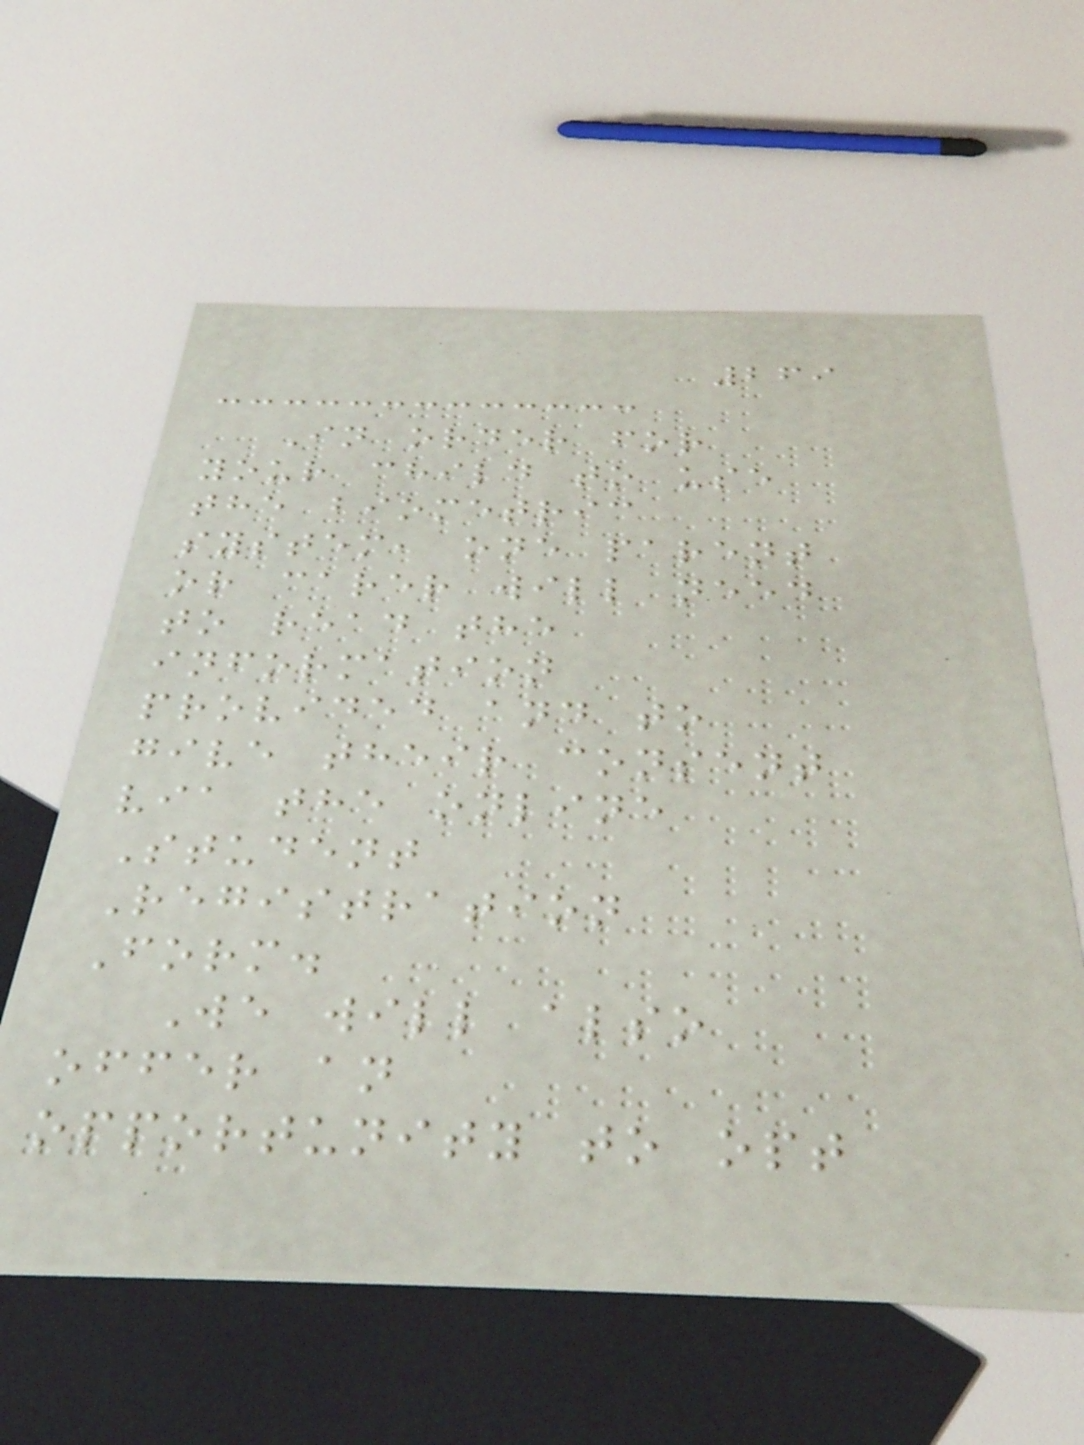269
In order for
your child to use
the biometric
system, one parent
or carer will need
to read the
information
provided and to
give their consent
via the online
Student
Registration
Form.
We will also
offer an
opportunity to opt
